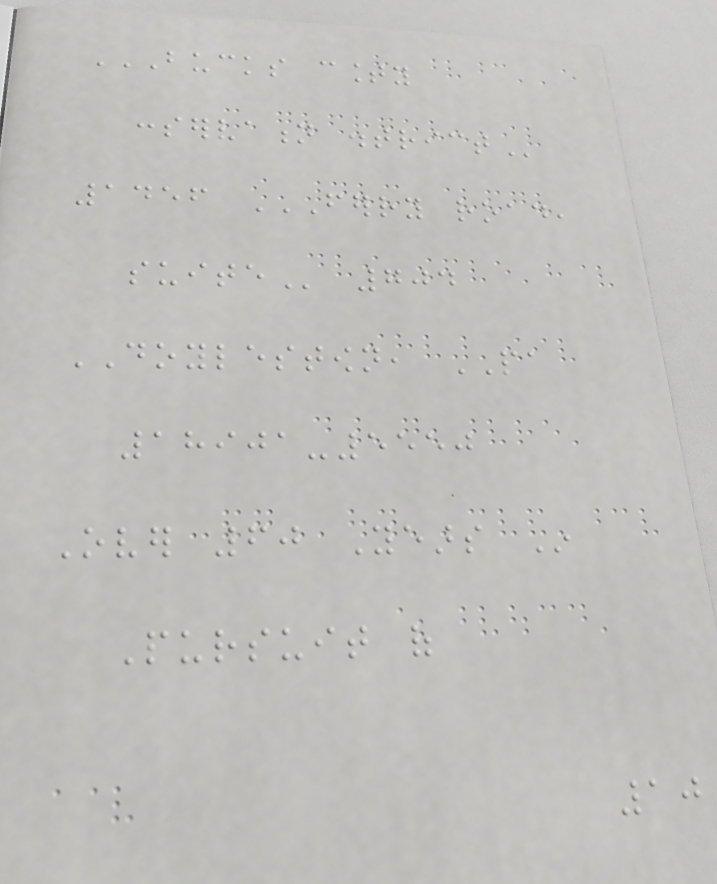BUCKS COUNTY
CONSERVATION DISTRICT
1456 FERRY ROAD,
SUITE 704
DOYLESTOWN, PA
18901-5550
Over 60 Years In
Pursuit of
10
